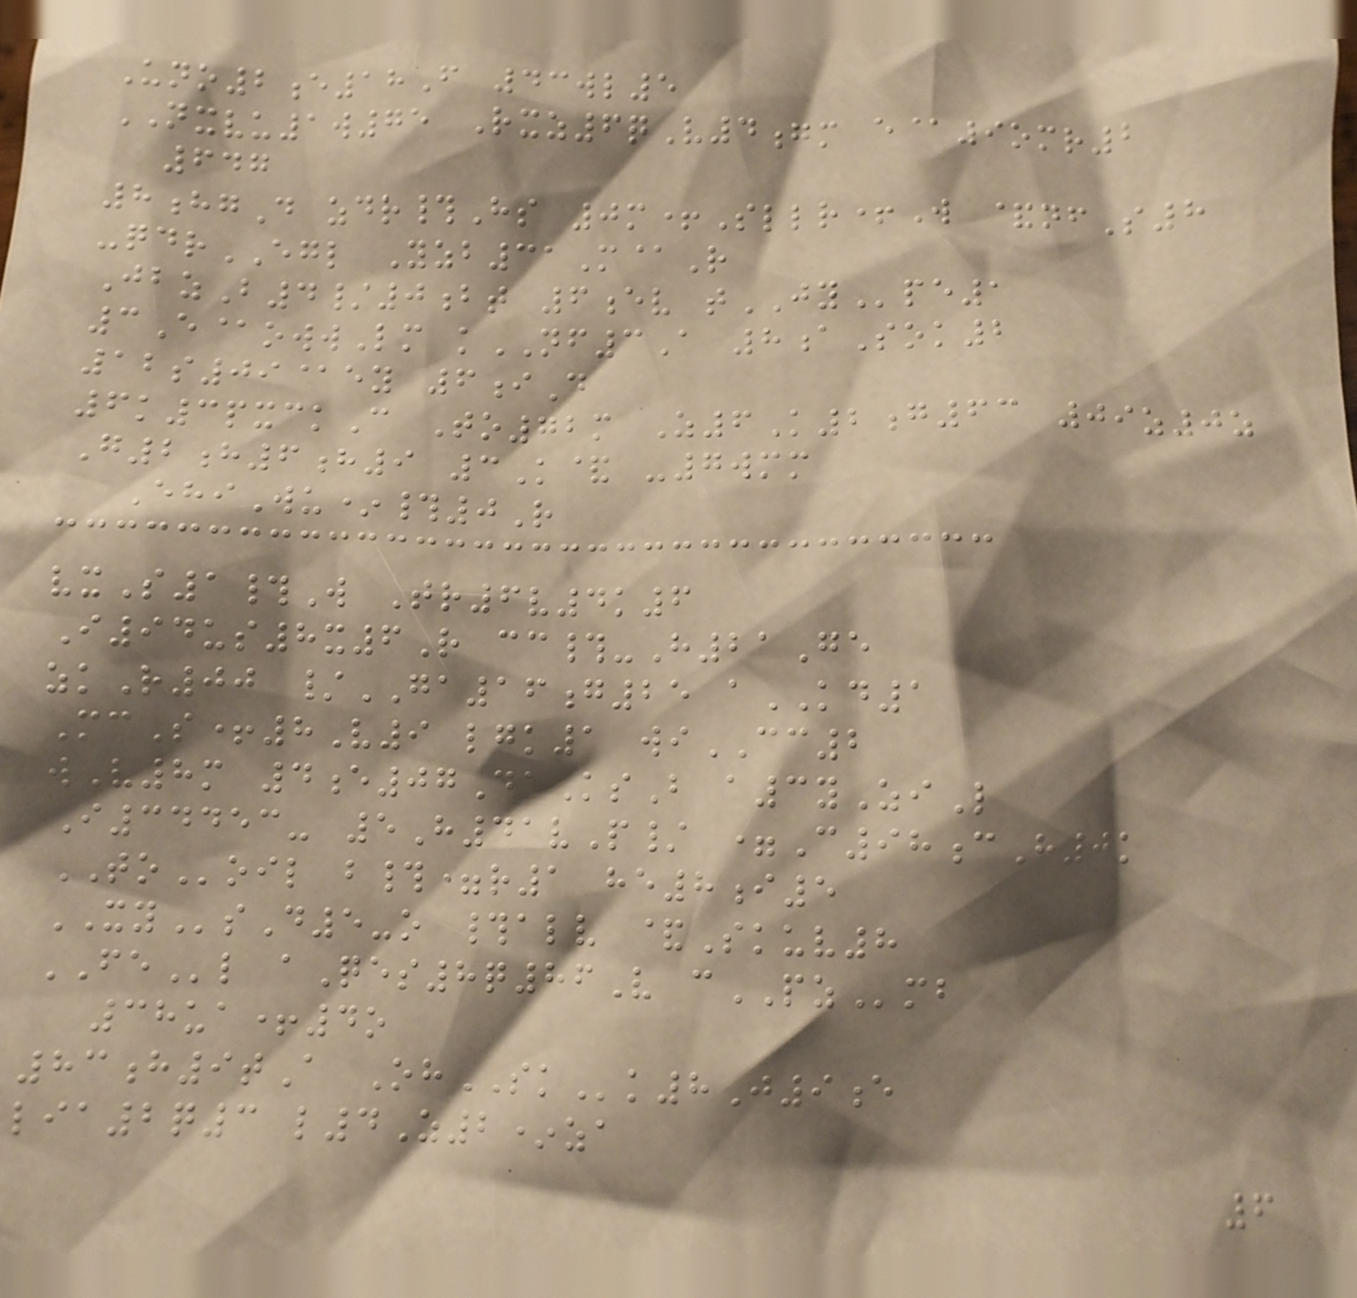Uno2e18F 43wl5
NXVU1w75 Rxz6qV4gm e@9omr2
647
8hgD zdr#Hs 0m+Sllr+W &nfS8
-qdrEGL Yzb31M@R
JbzB4/0bt 6ev tJYpe1
3E@owwLm kNF3A 8aSok2
12s09@ey 6iD
6k3pxckC To72m Z6K2g63 09z0z
G2h6h9 3K& -7wmm
EhiWu*#0R
vxS1#W Tr6v4k6
I94us8x6R cc#-H21Ge
zkR00 /GA16g25 aKD1
McS+8V9 lgk1 wiCC2
wV8m 4e07DaKsB a3yZiL
I34453- 5H41vP/ =C98cH0k
TOoil b#=r1 he8i5
XYsD5-o #alv &Skuv8
FEl aQes8q86V cPZmb
38ua+4o
83h9tA OhSKk8J9e
lia2q3 l4Z2*za
6
